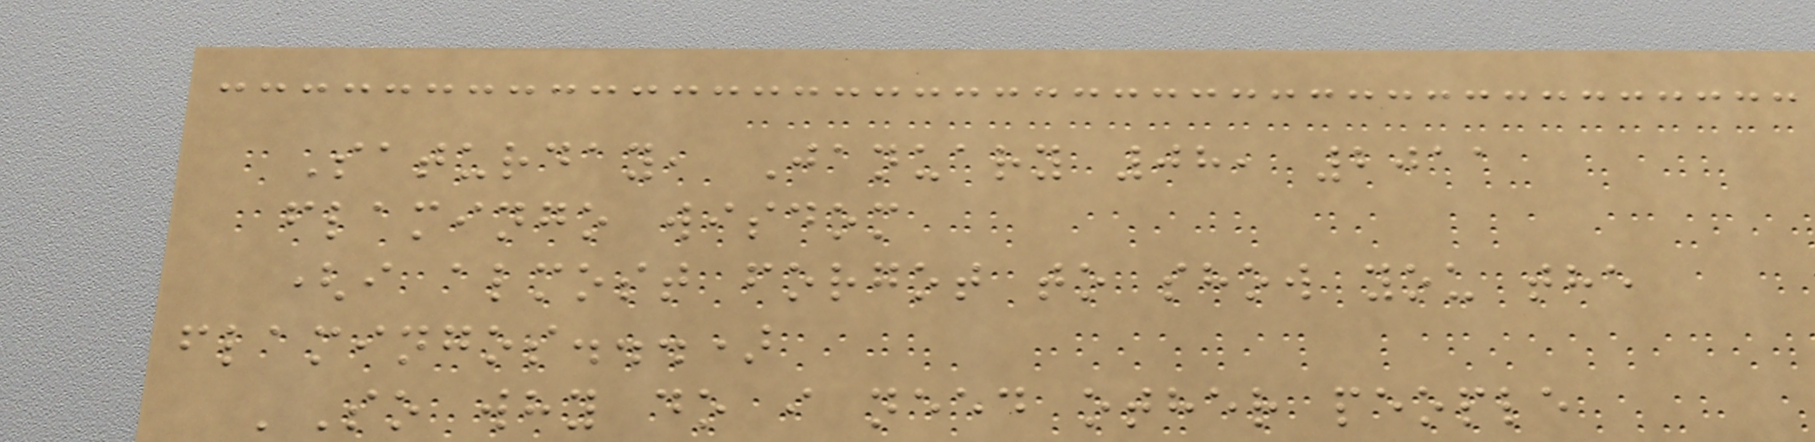Saturday, January 08, 2011
flamingo wisdom
(i almost forgot to show you the
flamingos...)
'So why do i need other people
